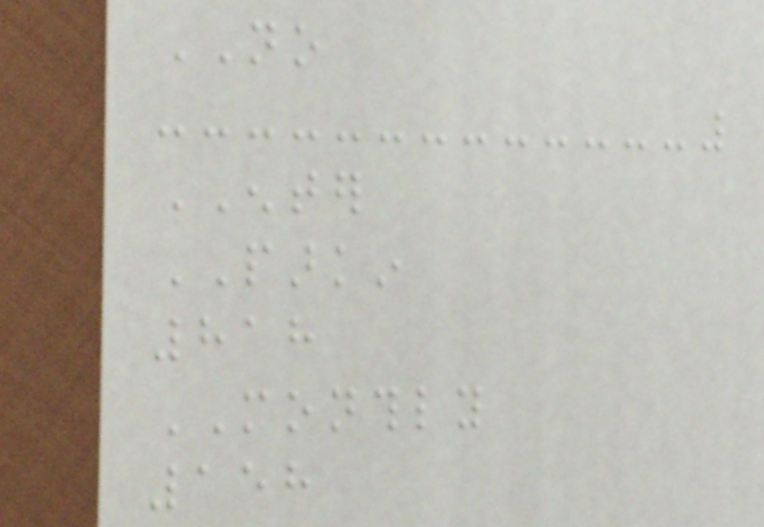NO
ENTER
PARKIN
818
MONTHLY
158
